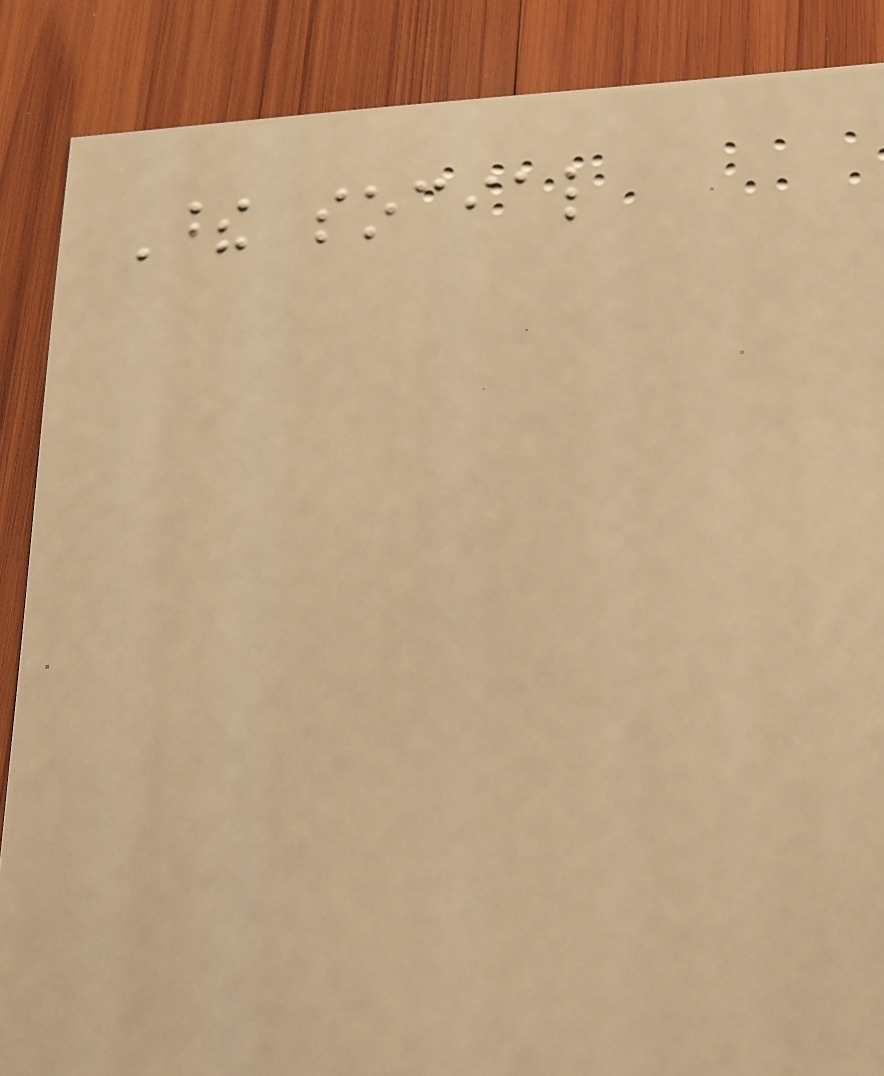These social
